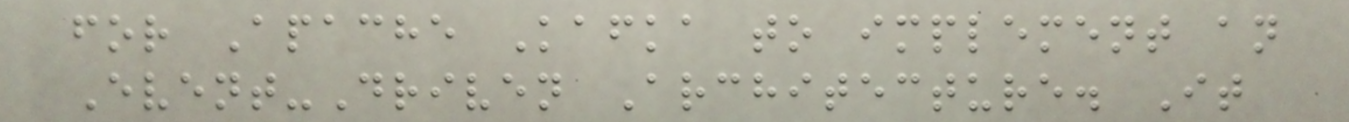for Apache Kafka to implement an
Event-Driven Architecture. It
